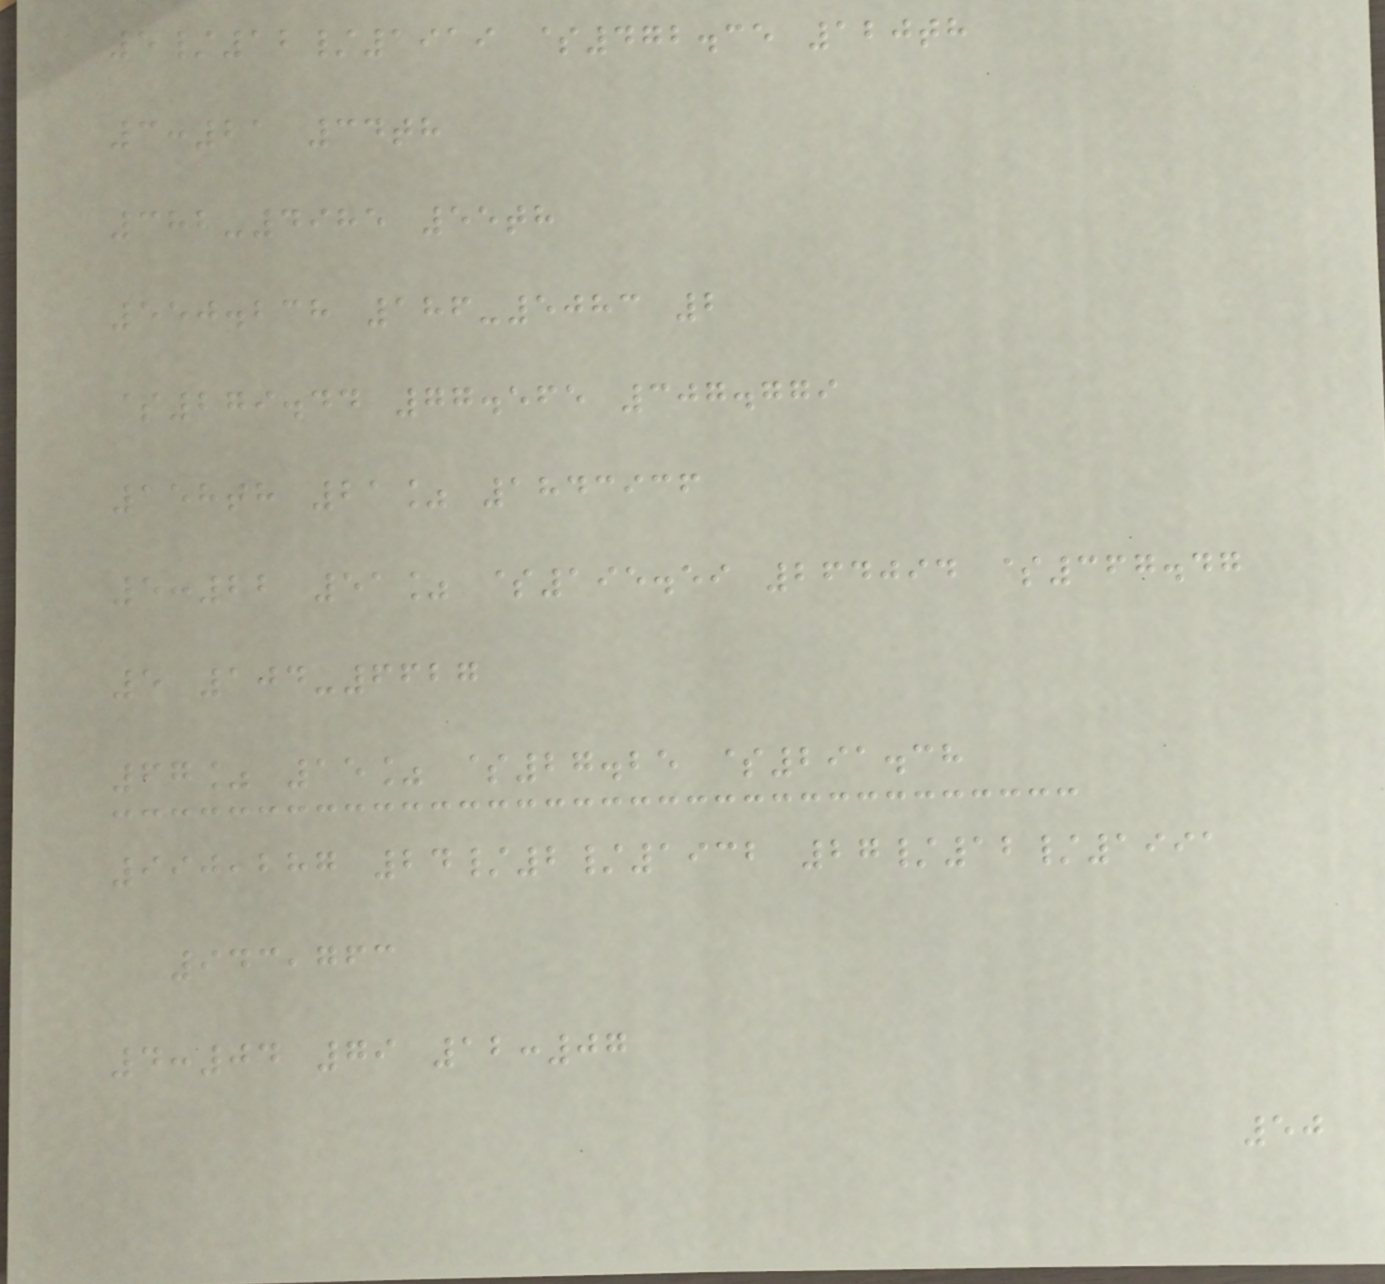5/12/1919 $472.35 120th
3:21 34th
382-4985 55th
550.238 186-5083 2
$279.44 77.565 307.779
158th 21% 1843936
5:22 51% $195.59 264094 $367.47
5 104-6627
67% 15% $27.25 $291.38
990,287 24/2/1932 27/12/1991
943,763
4:04 79 12:07
50
